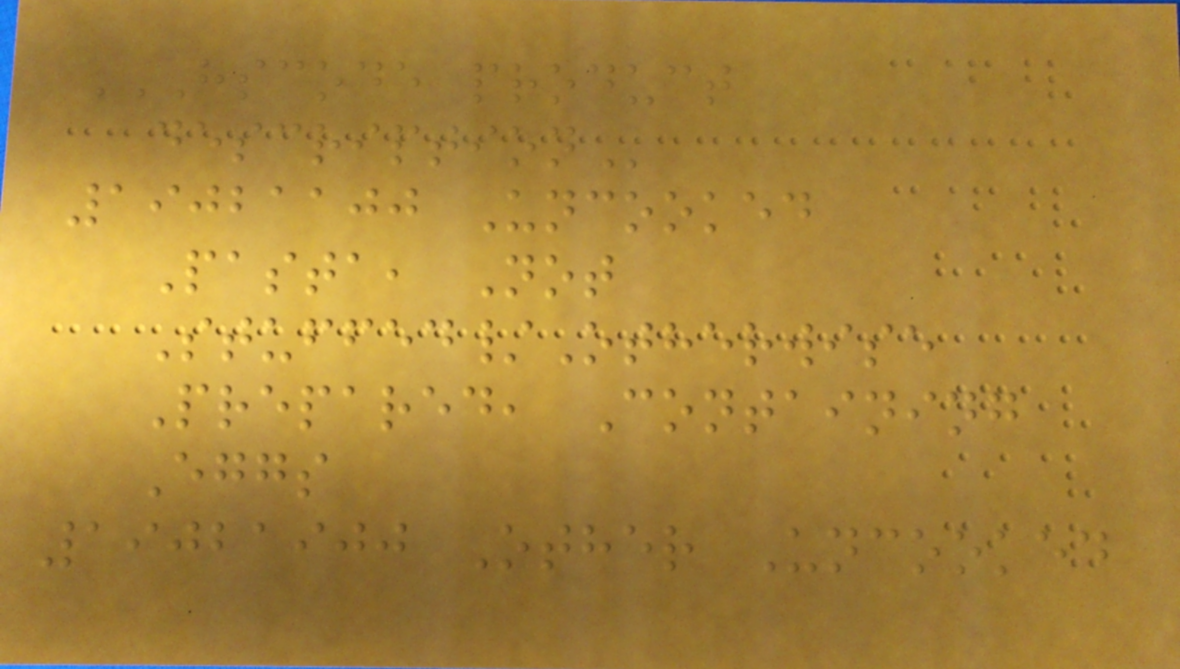HSCODE PRODUCT
DESCRIPTION
19021100 Uncooked
Pasta, Not
Stuffed/Otherwise
Prepared, Containing
Eggs
19021900 Other Uncooked
